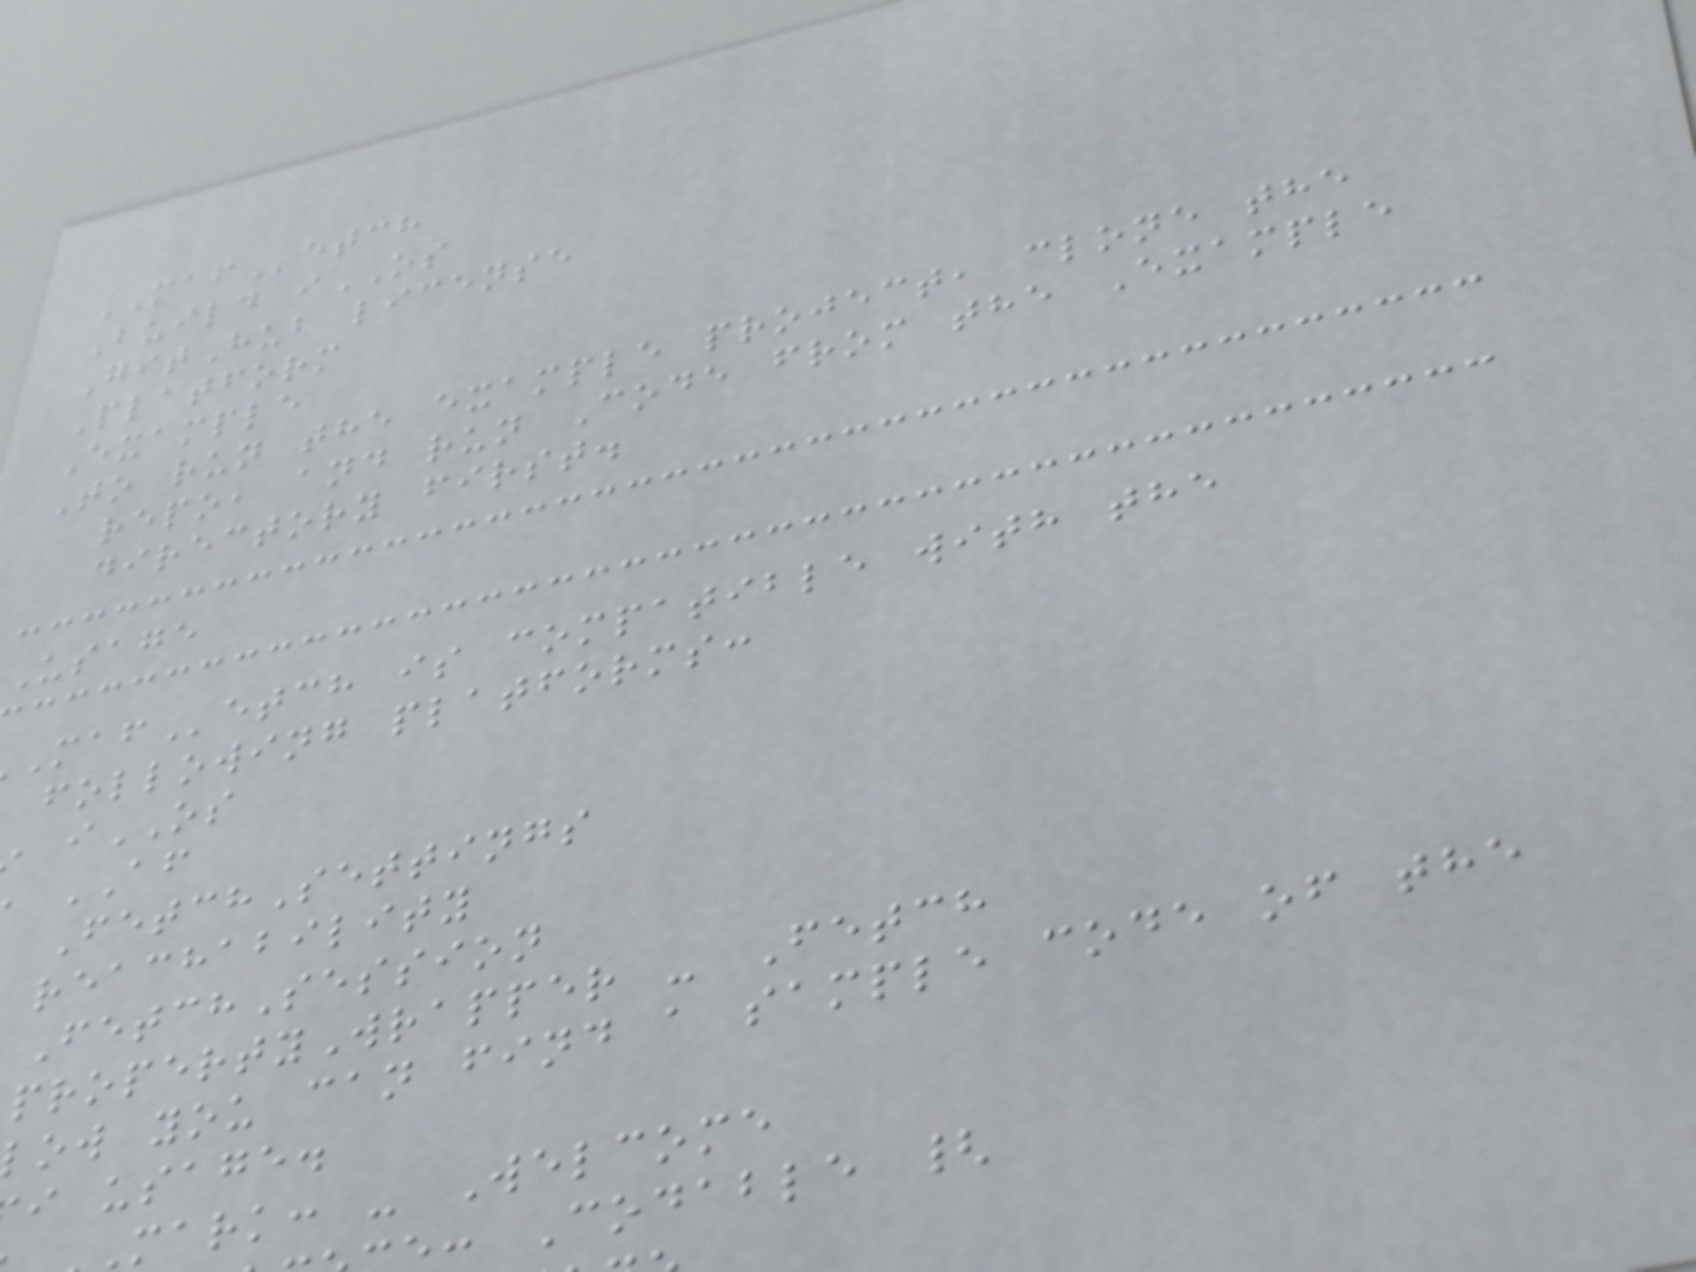MAFetch
Build iOS
GitHub license
Platform
Example
To run the example project, clone the
repo, and run Code from the Example
directory first.
Usage
etch is compatible with the
following platforms:
iOS
AF
FetchSettings
reachability
FetchSession
propertyWrapper - Fetch
ow you can find a sample code of the
i usage.
mark: - Welcome
: Codable {
